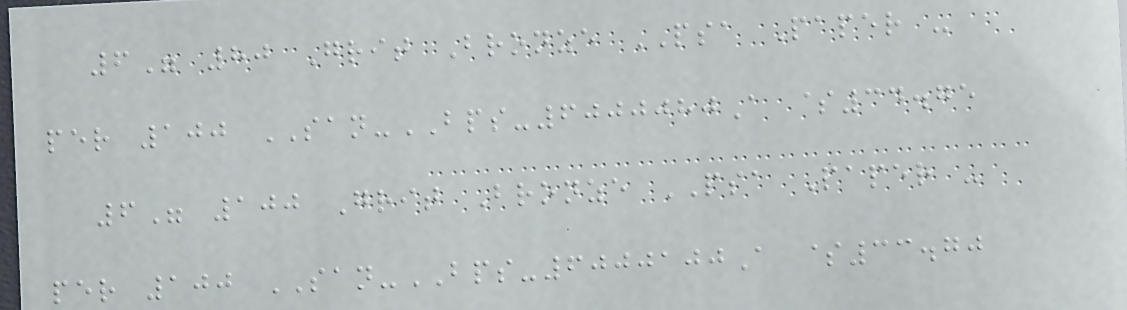6" 80 Grit Bronze PSA Paper -
per 100 SAN-BPS-6000080A $34.75
6" 100 Grit Bronze PSA Paper -
per 100 SAN-BPS-6000100A $33.70
